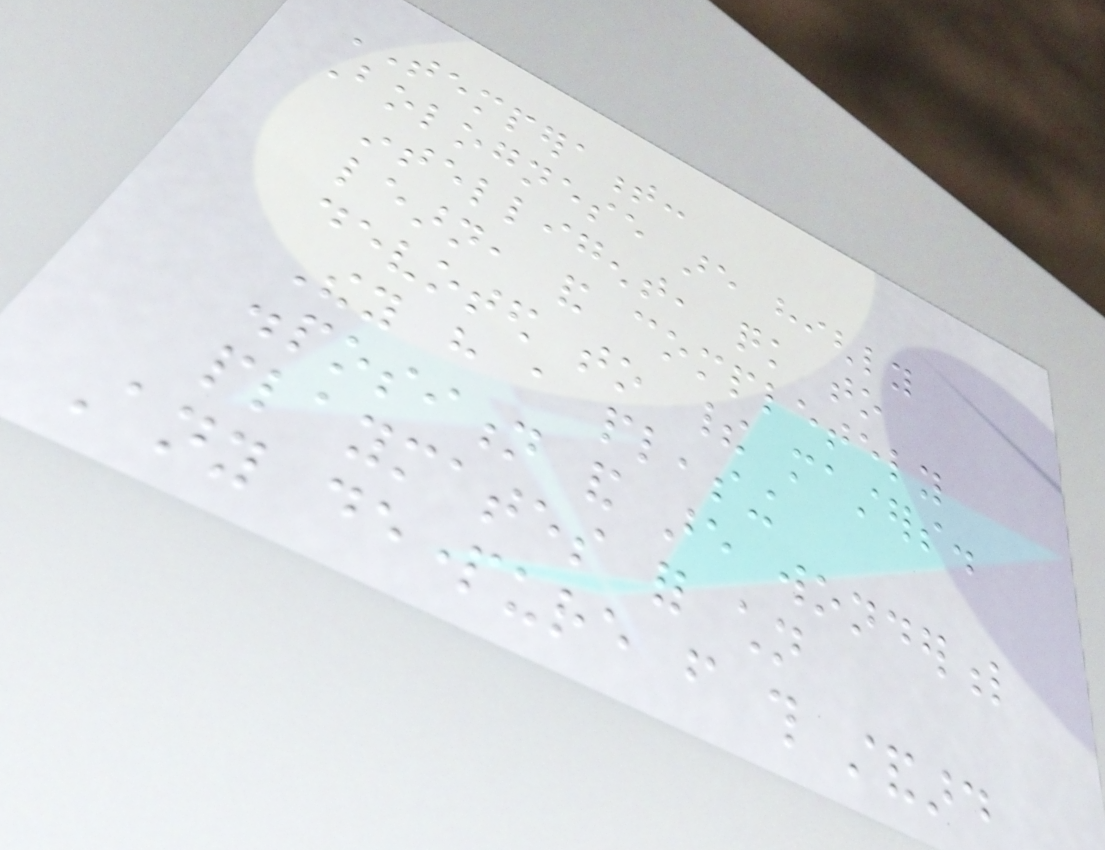TEMPERAMENT:
Bolognese are highly
intelligent, quick to
learn, and completely
devoted to their masters.
They have a pleasing
disposition and are wonderful
playmates for children
Any departure from this standard
